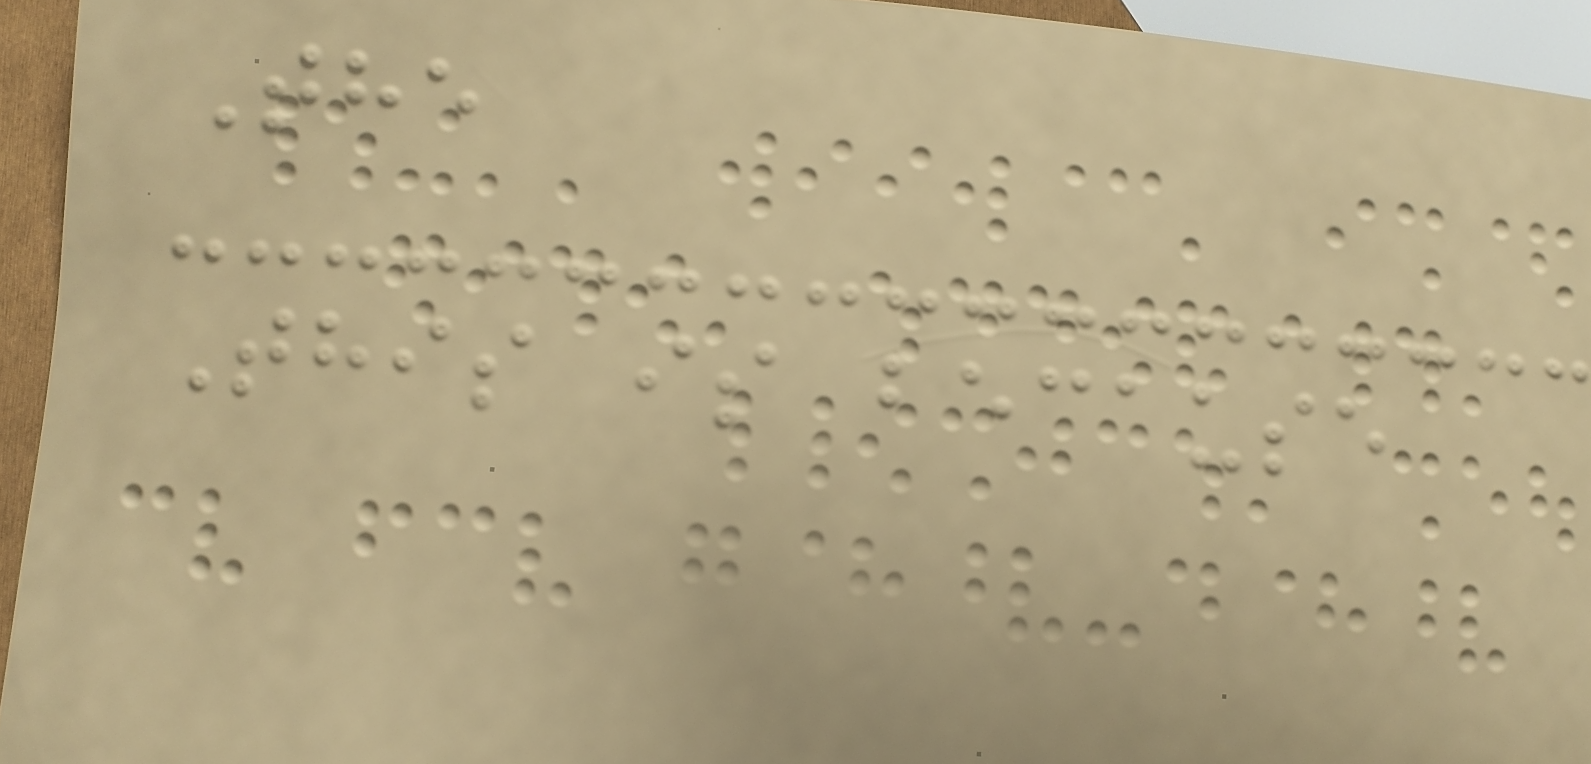The
This is because
